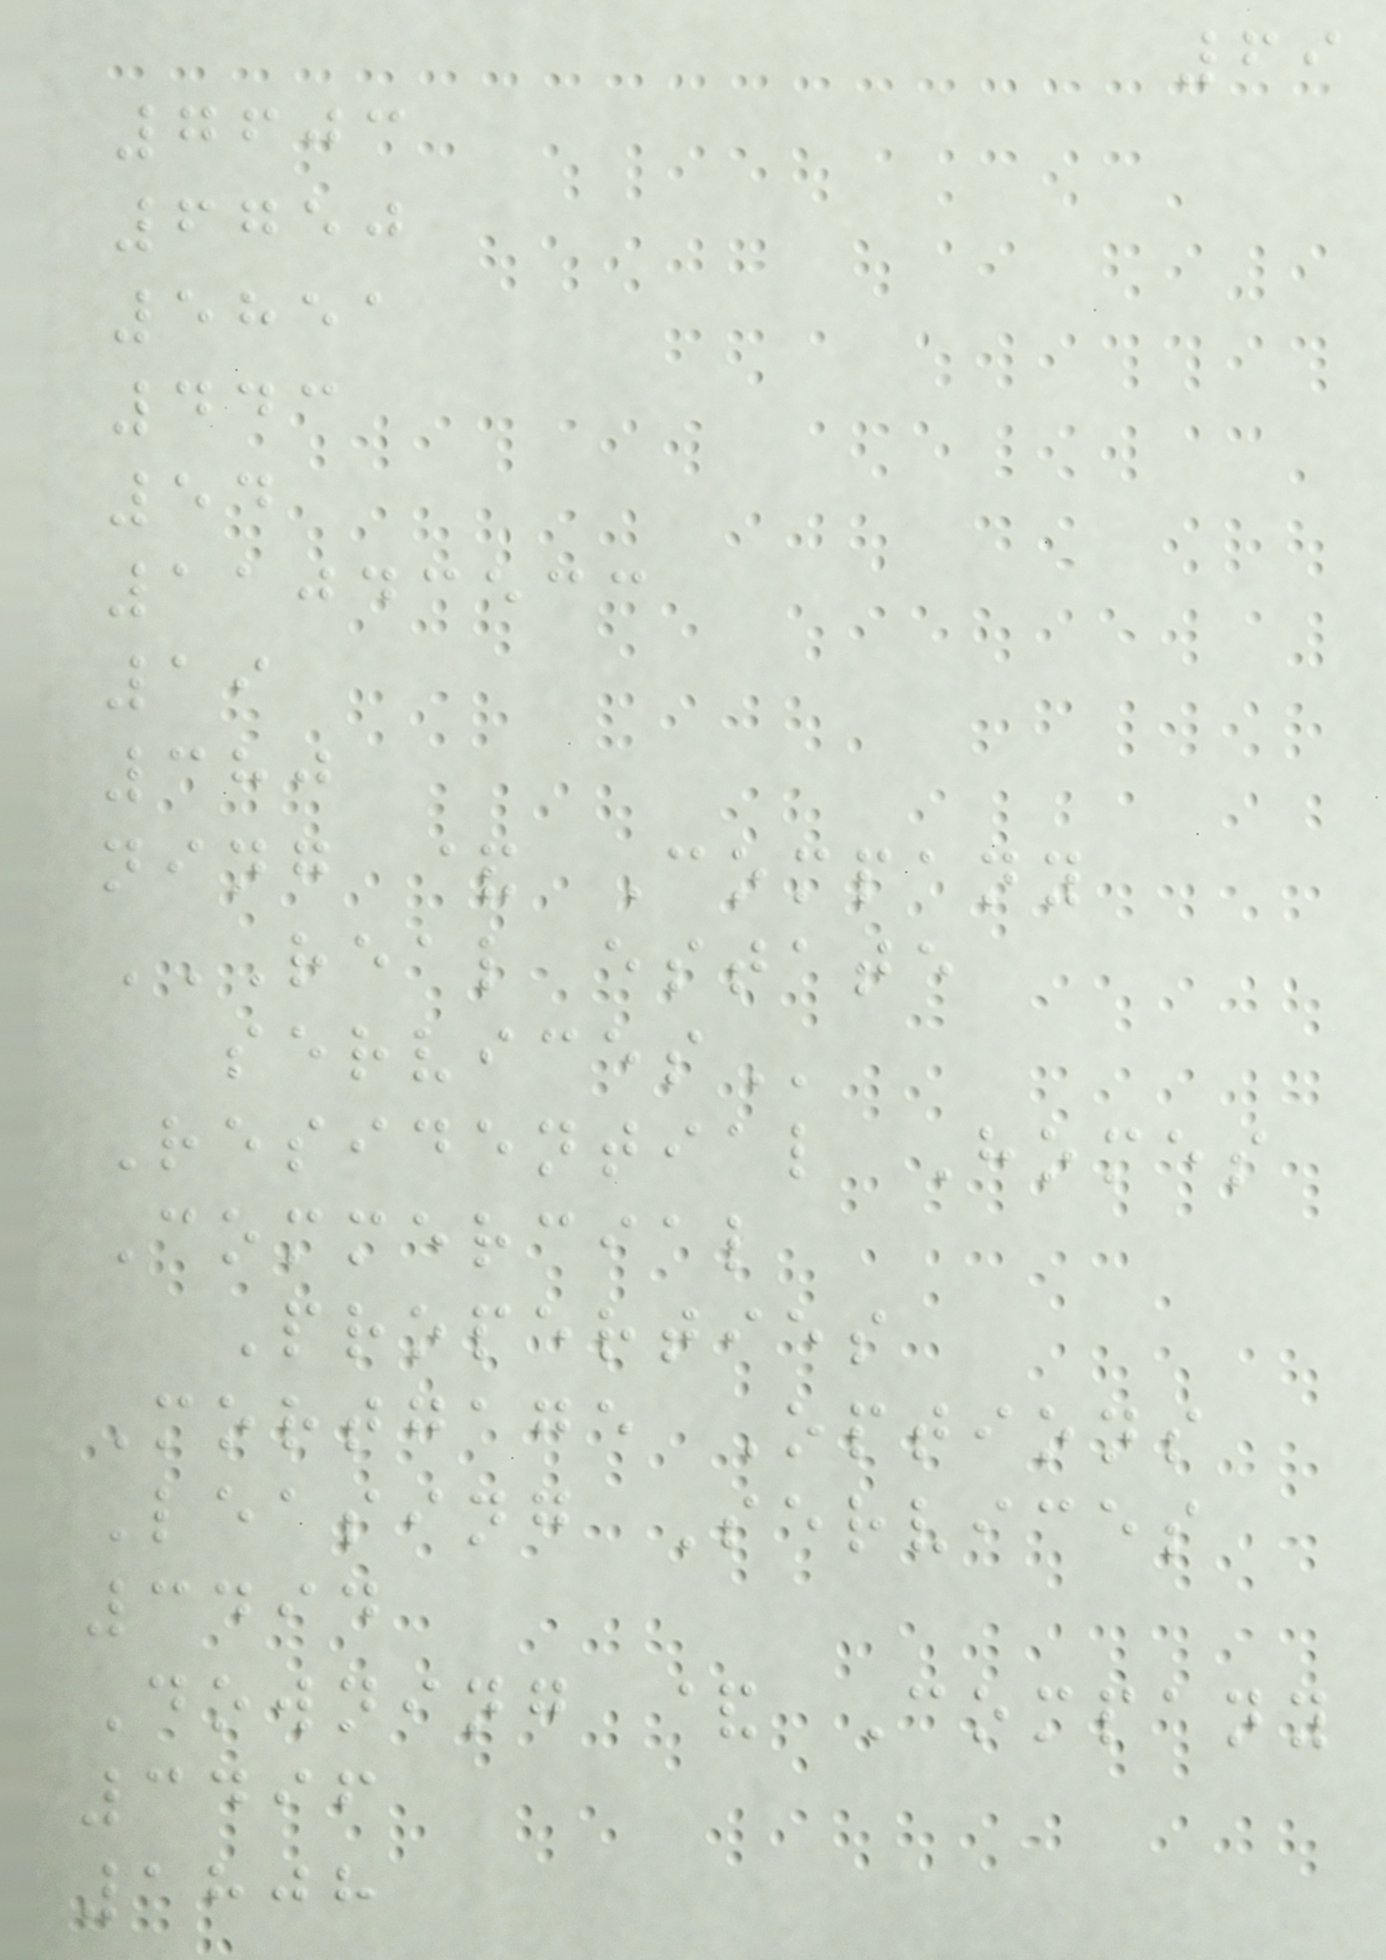69
7603
6750
5851
443
54
11043533
19
380
ning & Company
REAL ESTATE
SERVICES
Residential Homes
Commercial
Properties
Mortgage Options
Leasing Services
3494
Downing & Company
3496
1808
